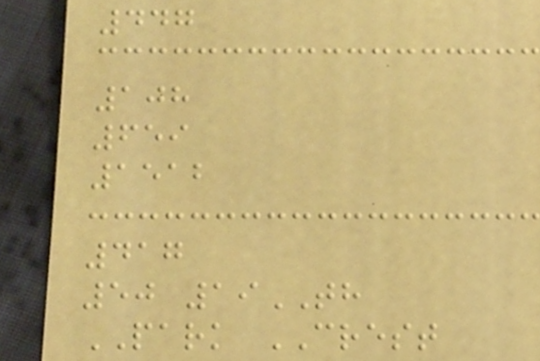447
108
659
1512
417
50 19TH
PARK CREST
